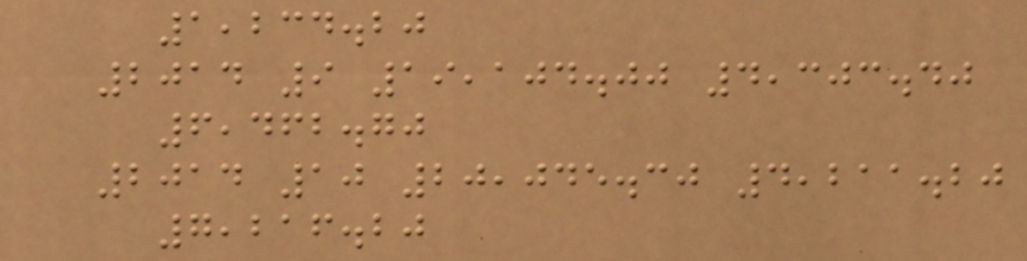1,234.20
2014 9 19,104.00 4,303.40
6,462.70
2014 10 20,045.30 4,211.20
7,216.20
